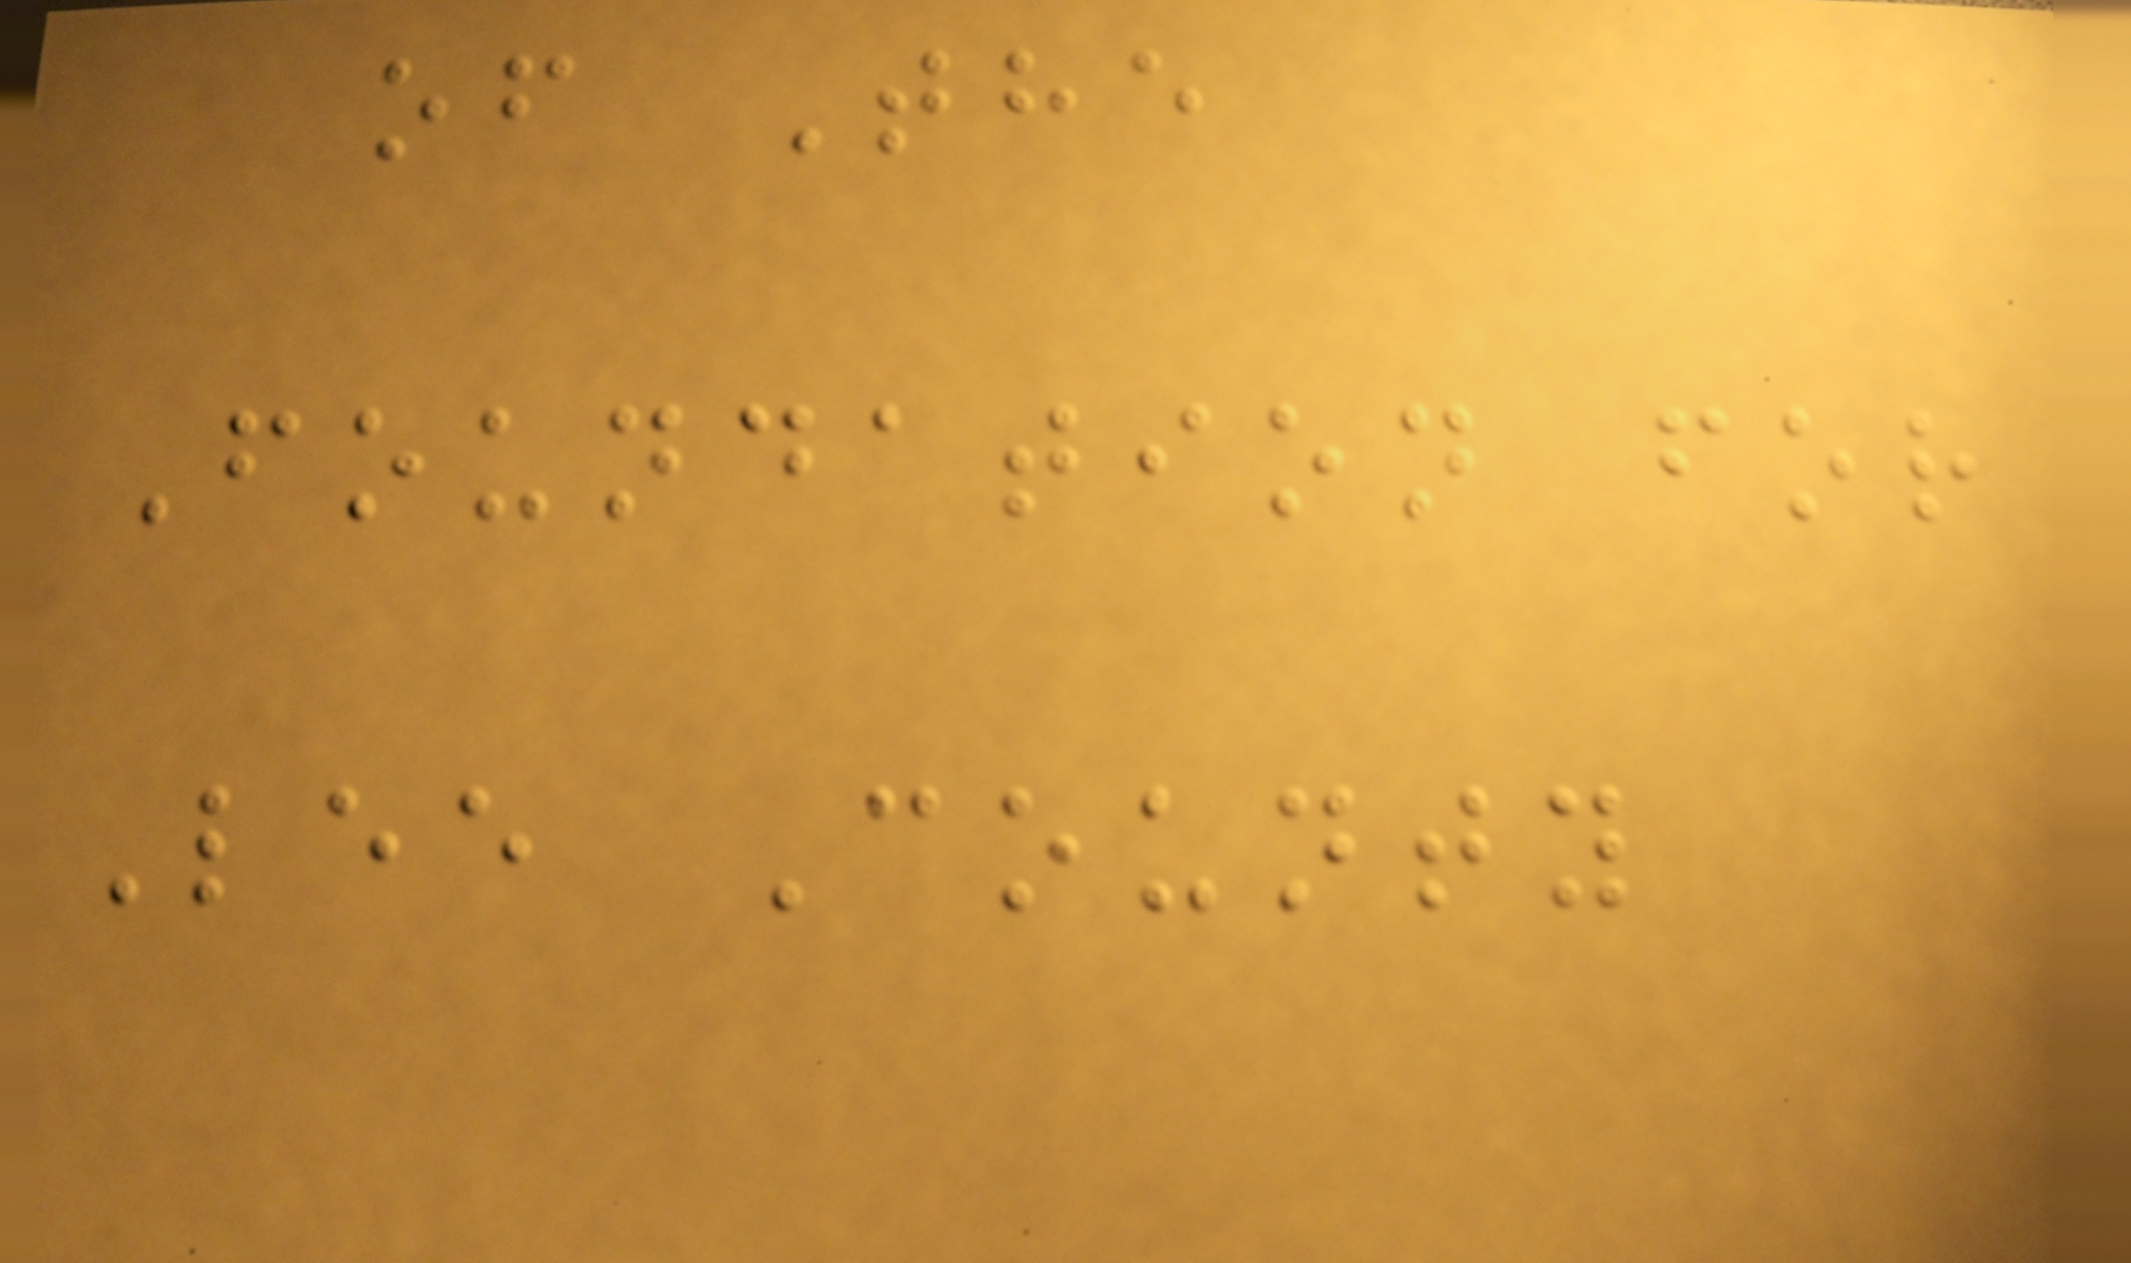of The
Foundation for
Lee County
